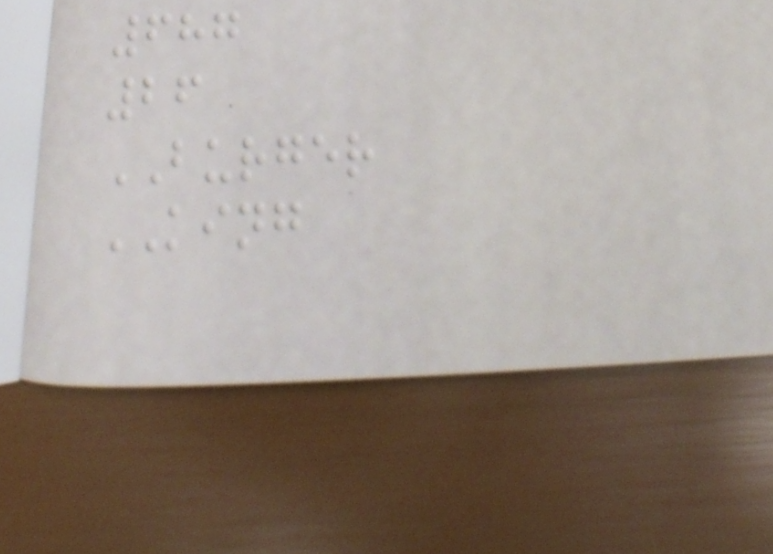687
26
BURGER
KING
